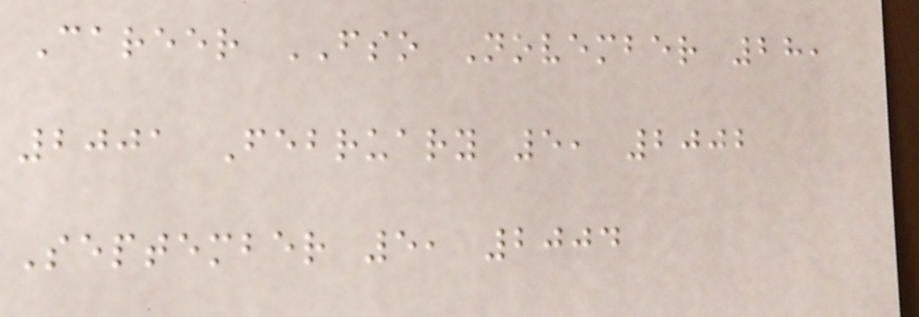Career FSO November 28,
2001 February 5, 2002
September 5, 2004
